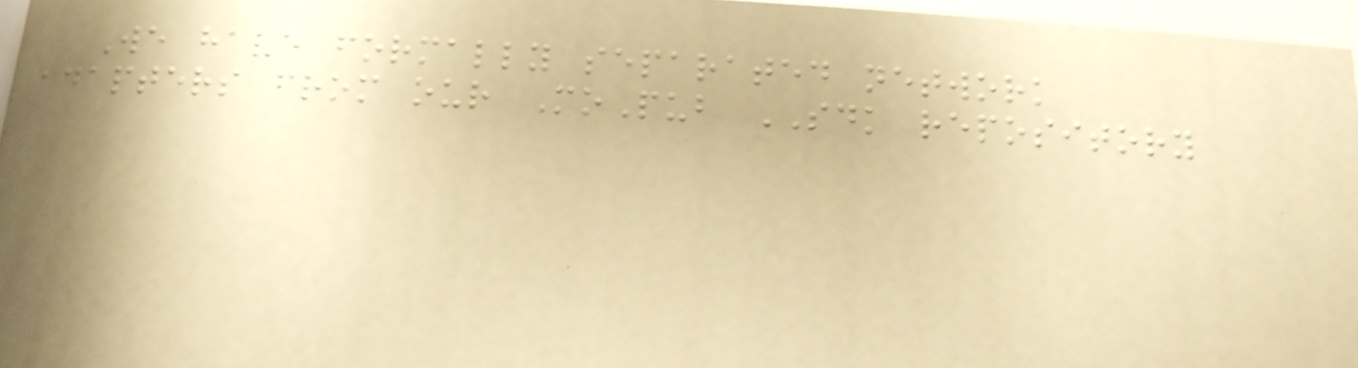We have formally separated network
adapters from our MoPub SDK repository
